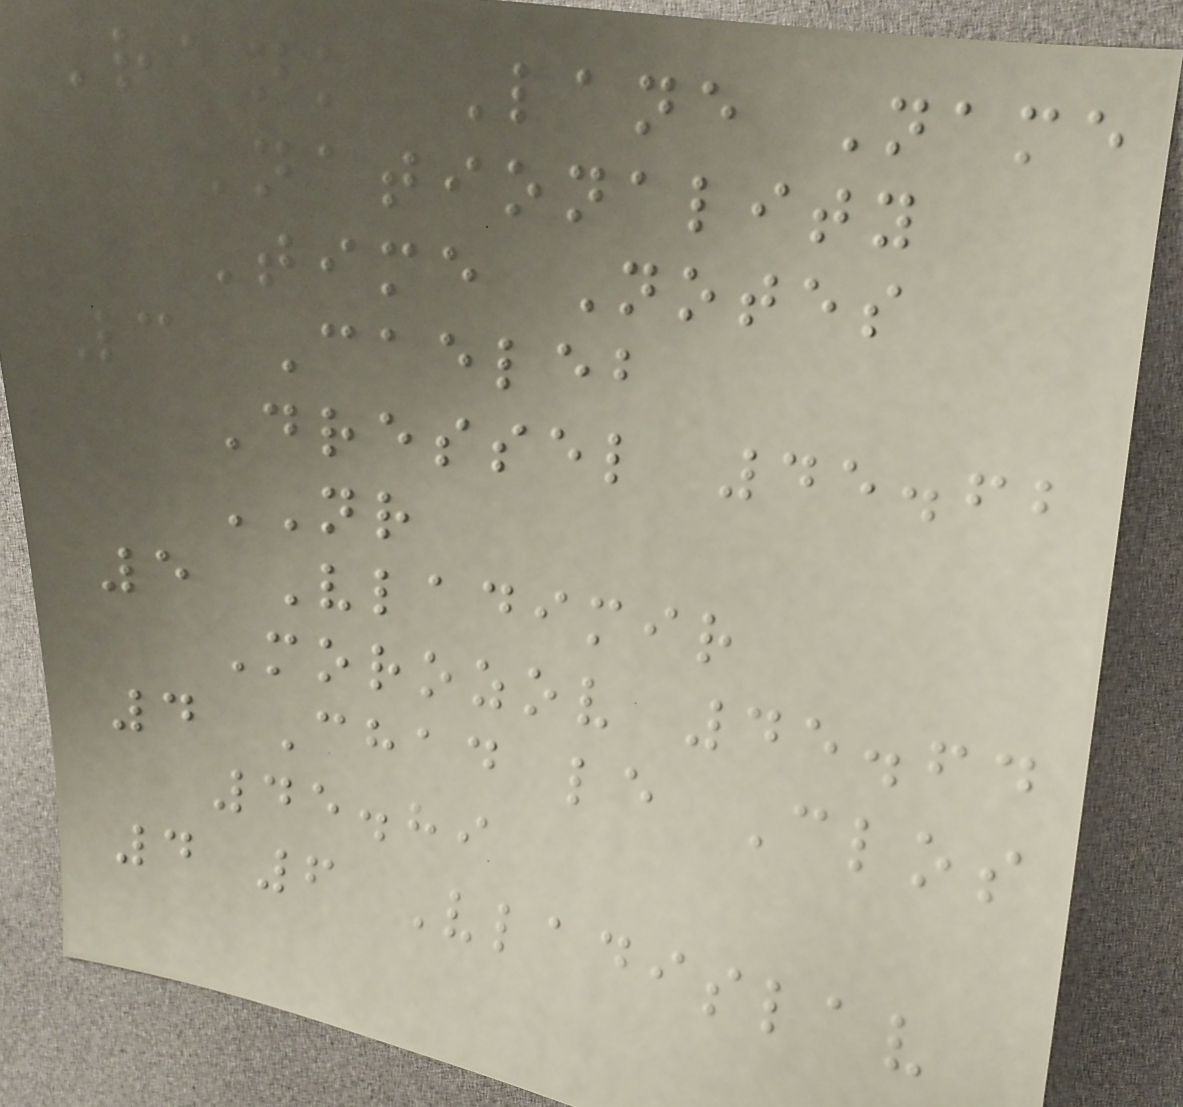Rank Lane Name
Nationality
Time Notes
3 Caeleb
Dressel 45.62
NR
5 Vladimir
Morozov 45.64
4 Chad le Clos
45.89
4 6 Vladislav
